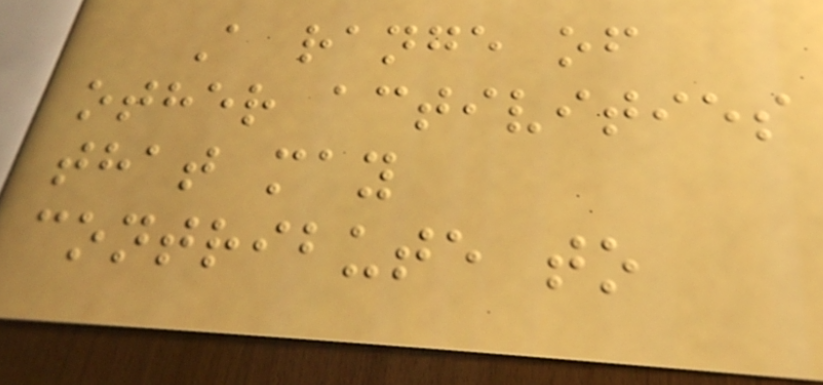A range of
other activities
that may
contribute to
